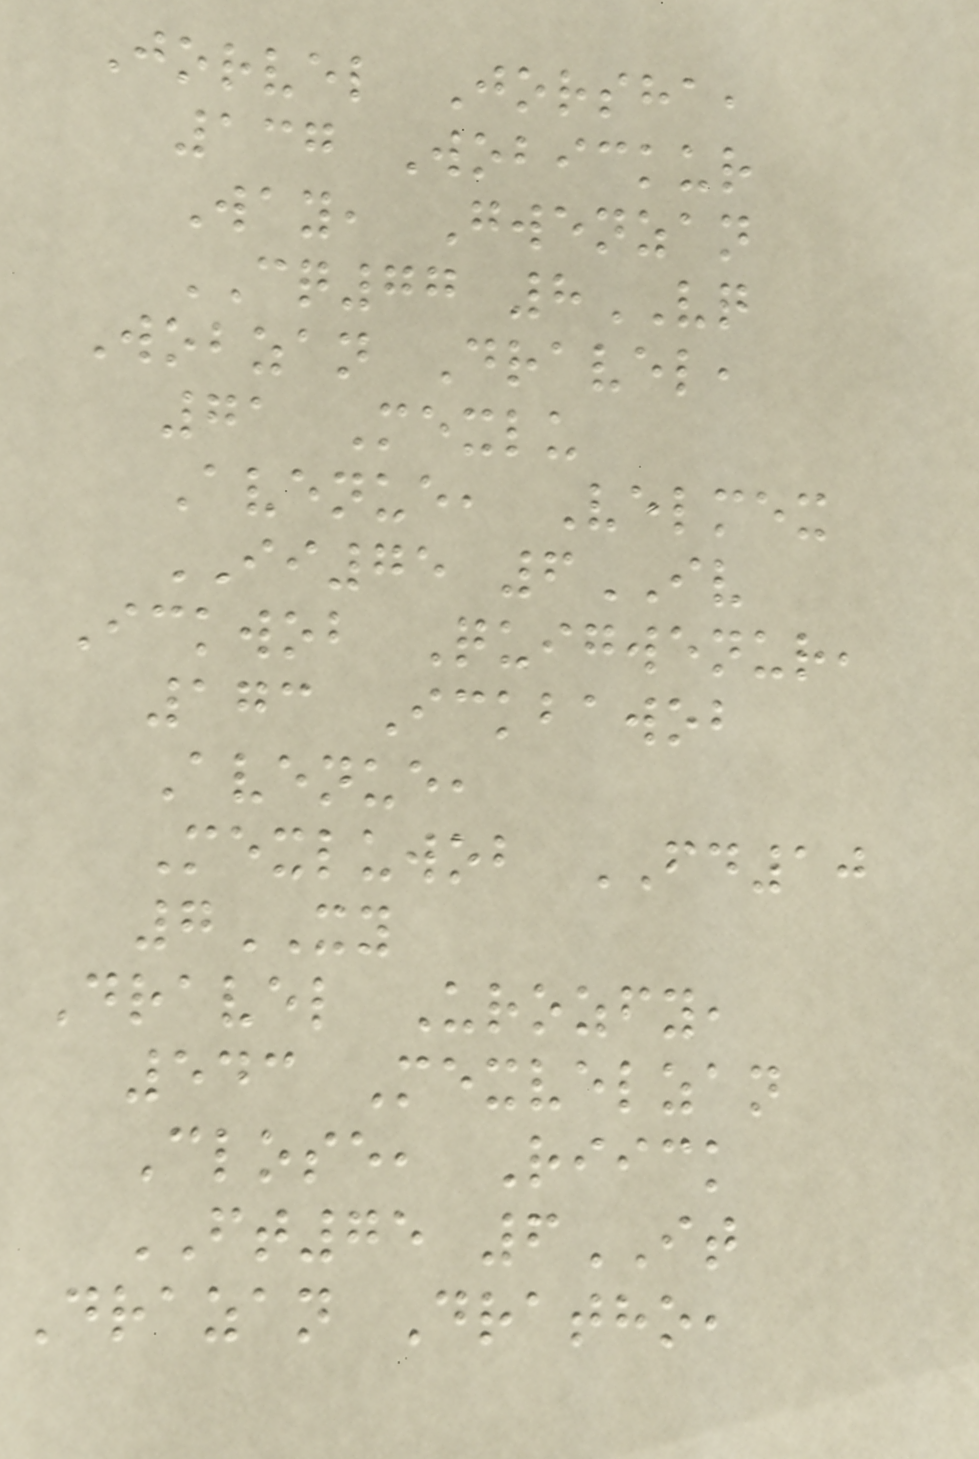Jorvel Jorsha,
137 Wobickur
Way, Gwenzan
CQ77 8VQ
Wobzan Dravel,
71 Mexlu
Avenue, Velmex
II75 6IV
Ickwob Quigwenur,
173 Ickbawob
Avenue,
Mexluwob FD10
7XY
Dravel Urozfy,
543 Mexvelzan
Close, Riick
FT75 6IT
Drazan Dratho,
